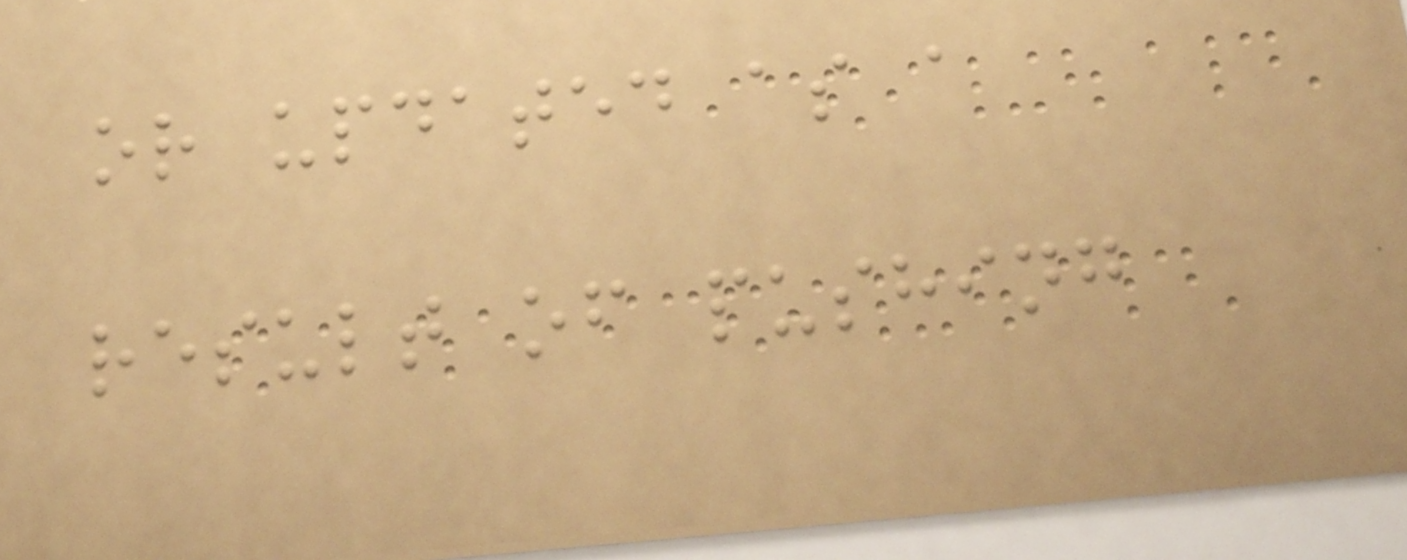or updated as a
result of pushing
